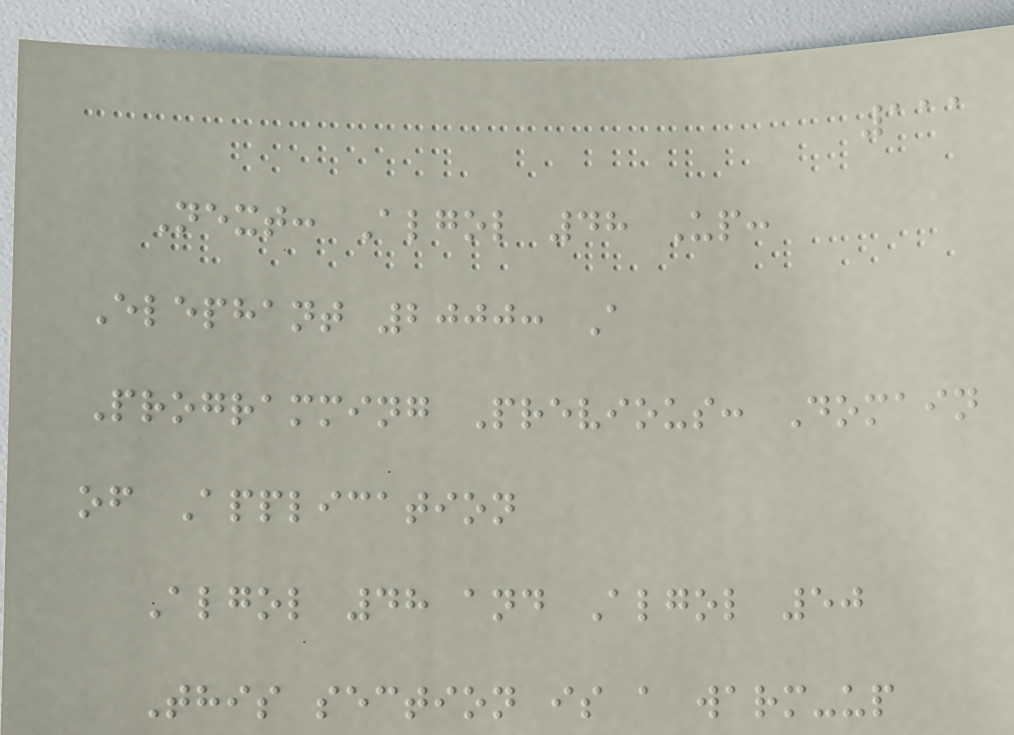111
Next: Algol 48 Up:
Elephant 2000: A
Programming Previous: Domain
of Application
Algol 48 and Algol 50
This section is a warm-up
